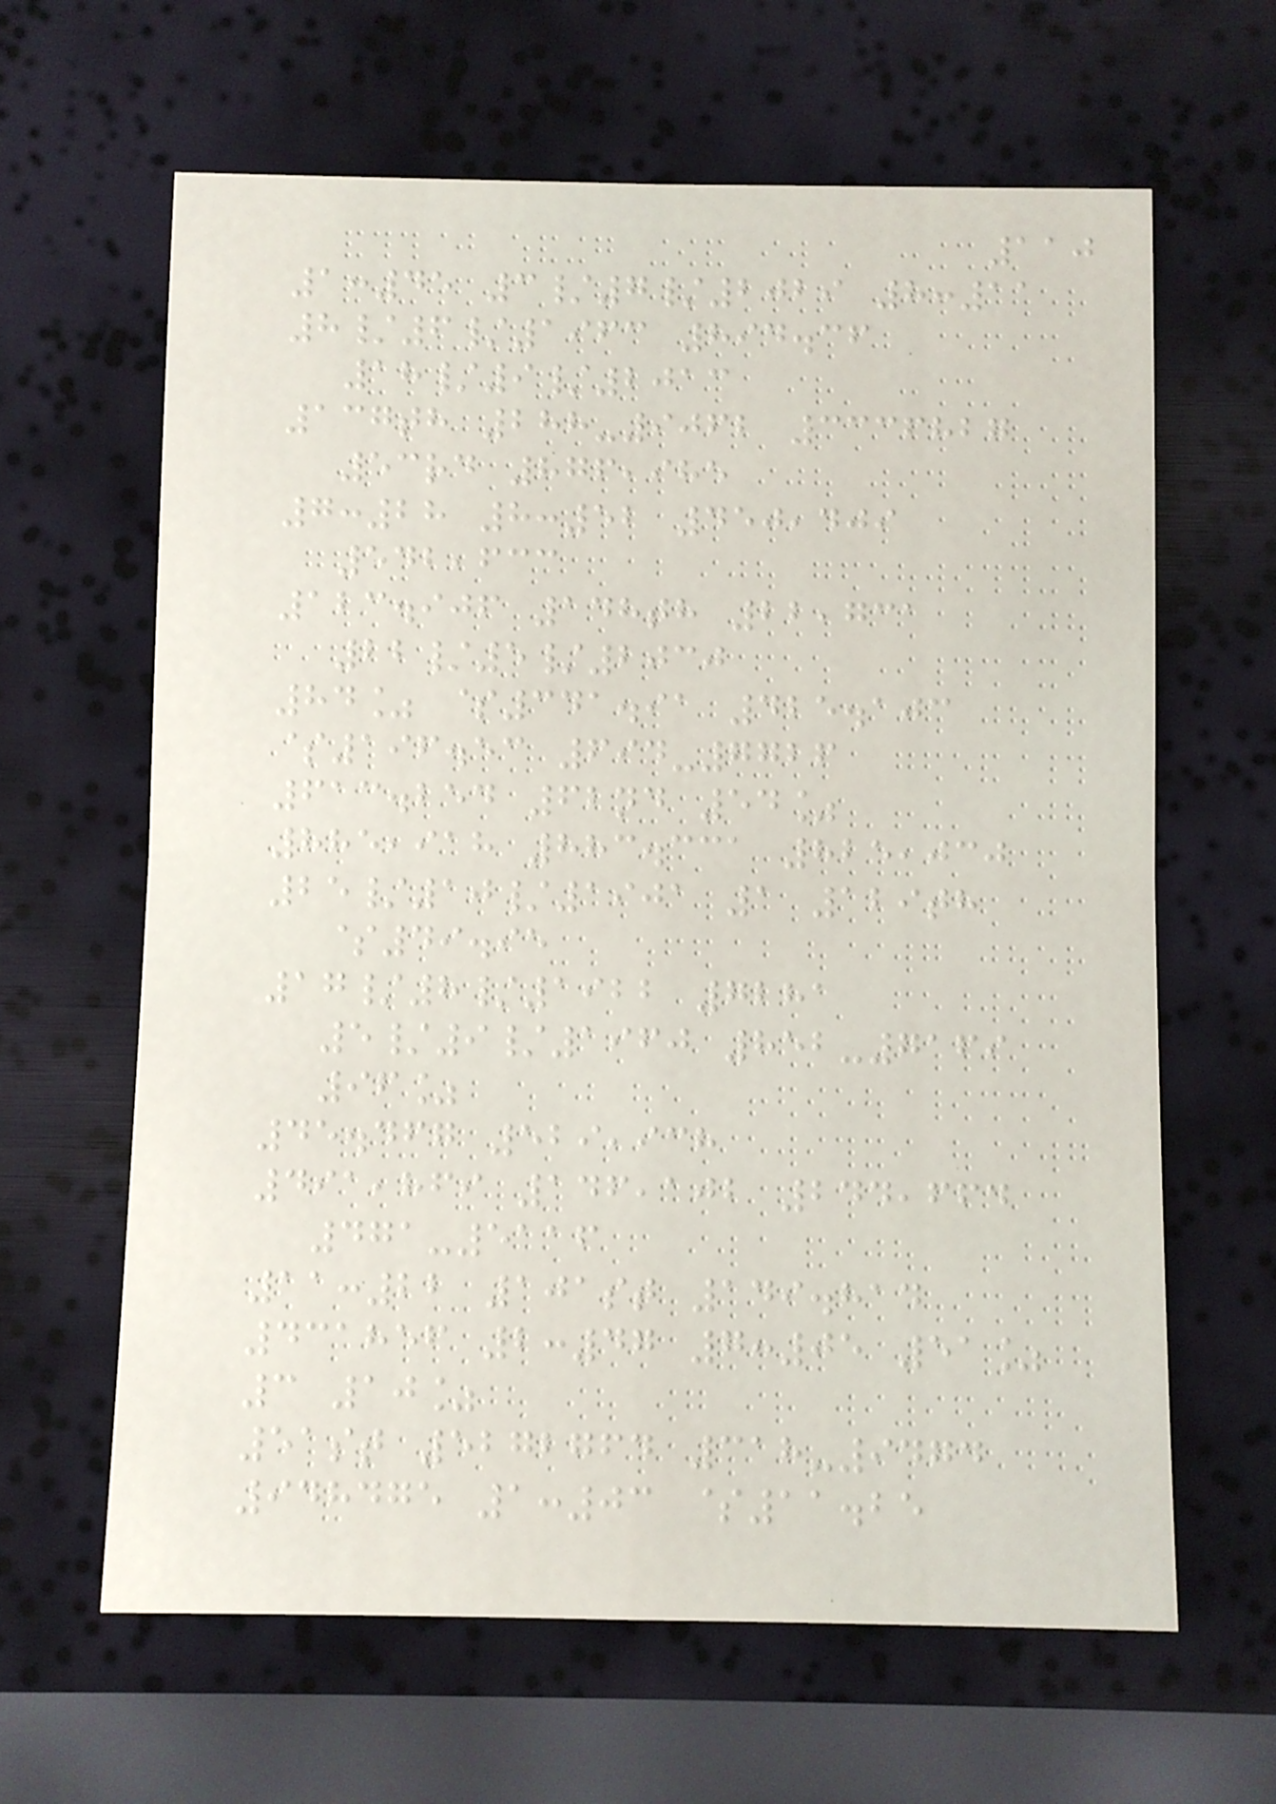110
1:45 3/7/2029 8:11
8/6/1963 894.36
18/9/2013
137th 288-9062 3336827
53rd 876,985
7:28 8:52 450,409
542,633
123.906 148th 22,731
22/5/2030
84% $341.91 425.103
$196.53 694-7726
613.254 62nd 54%
885,918 883.331 825,030
25/10/1901 1 129th
$49.95
17/8/1922 7281
5/9/1960 852-7169
96%
45.467 529,938
491,869 146,102 244,664
471-5116
11:22 101st 149.814
431856 2:47 7:05 51%
3 10%
51st 5272764 318-9474
948475 1:03 $11.25
